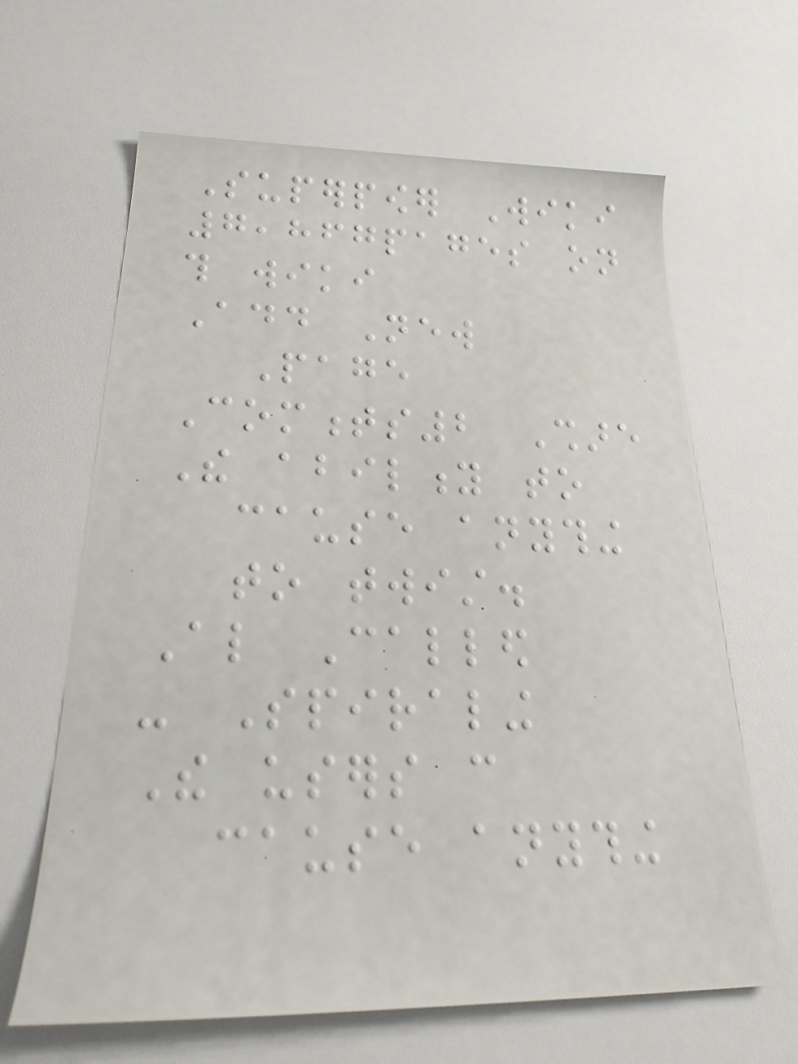Superpower Wiki
7,867pages on
this wiki
Add New
Page
Comments2 Share
The ability to
cause anything
to twist.
Also Called
- Spiraling
The users can
cause anything
